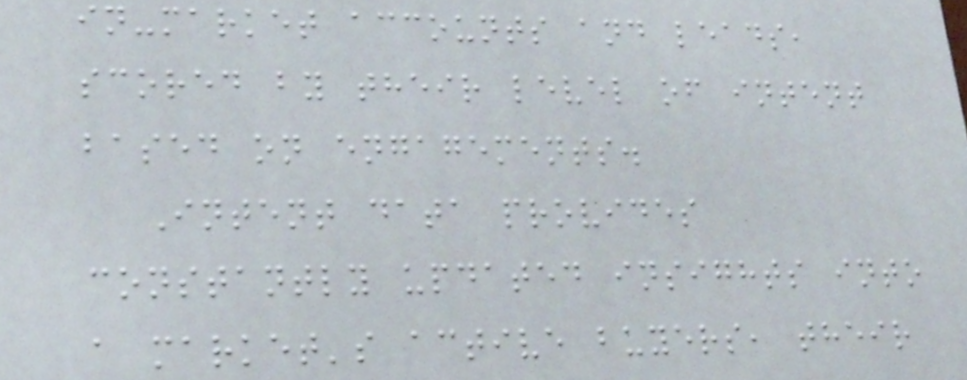in-market accounts and leads,
scored by their level of intent
based on engagements.
Intent data provides
constantly updated insights into
a market's active buyers, their
